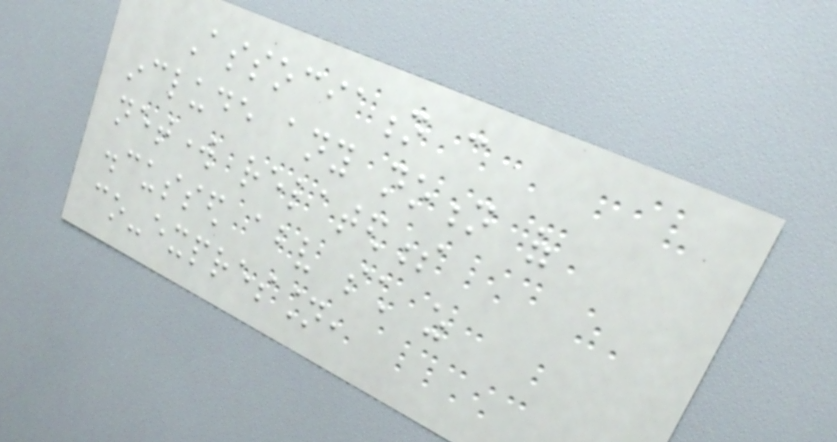Association can
include any notion of
network relatedness
discussed above such as
co-expression,
